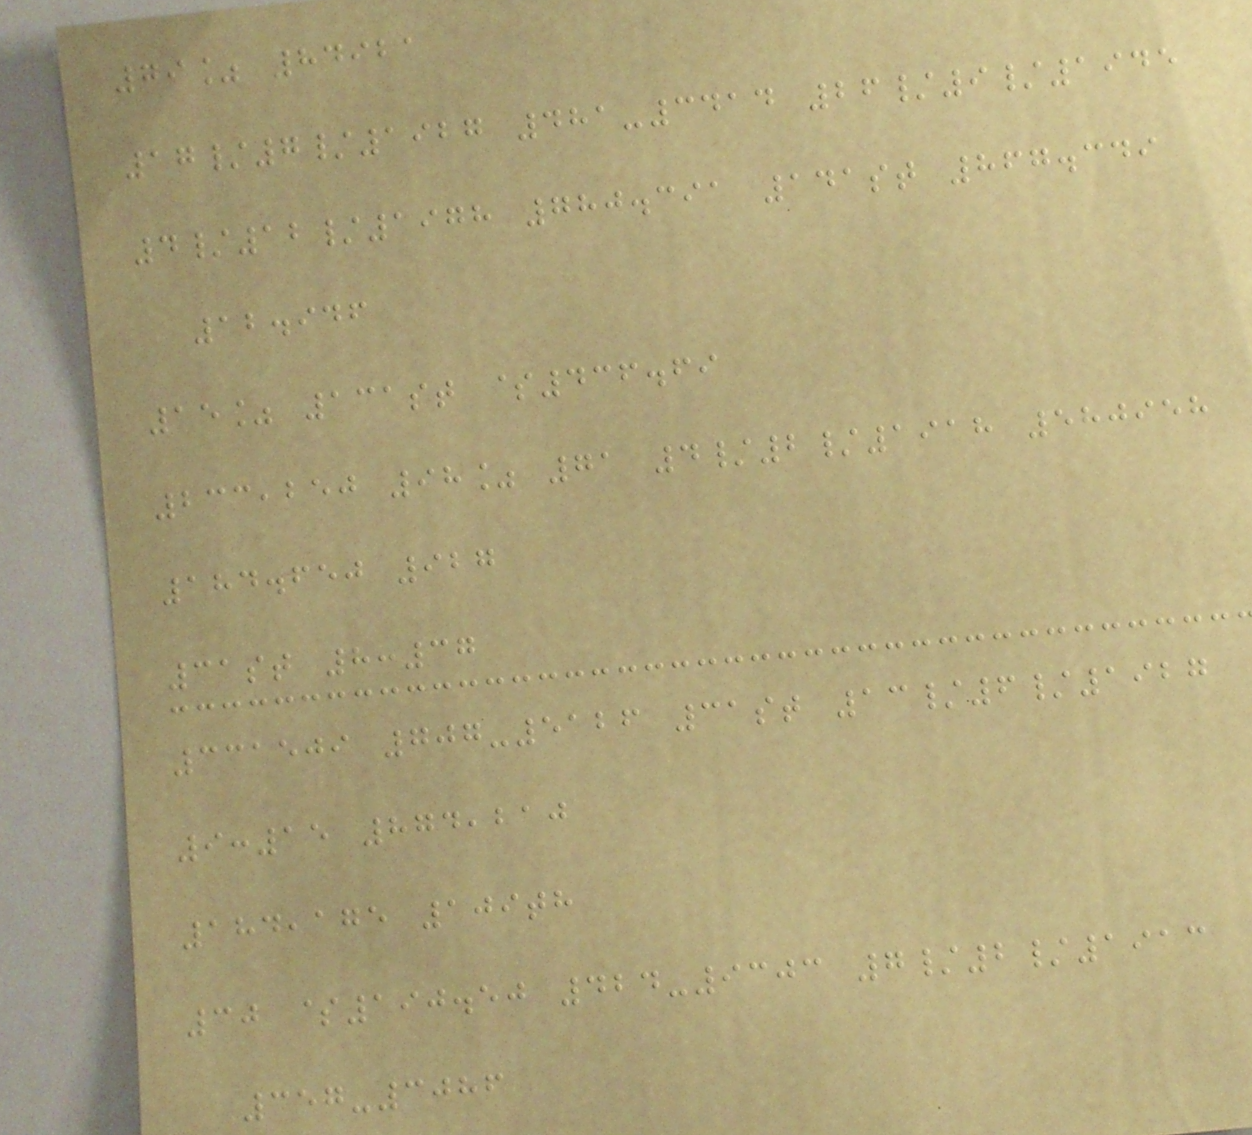79% 84921
17/7/1927 481-3414 26/9/1945
4/12/1978 780.391 141st 867.349
12.946
15% 131st $436.69
233,250 98% 71 4/2/1918 580958
184.650 927
31st 8:37
331509 707-5126 31st 13/6/1927
9:15 874,210
184,175 109th
30 $190.50 424-9303 7/2/1913
357-3086
